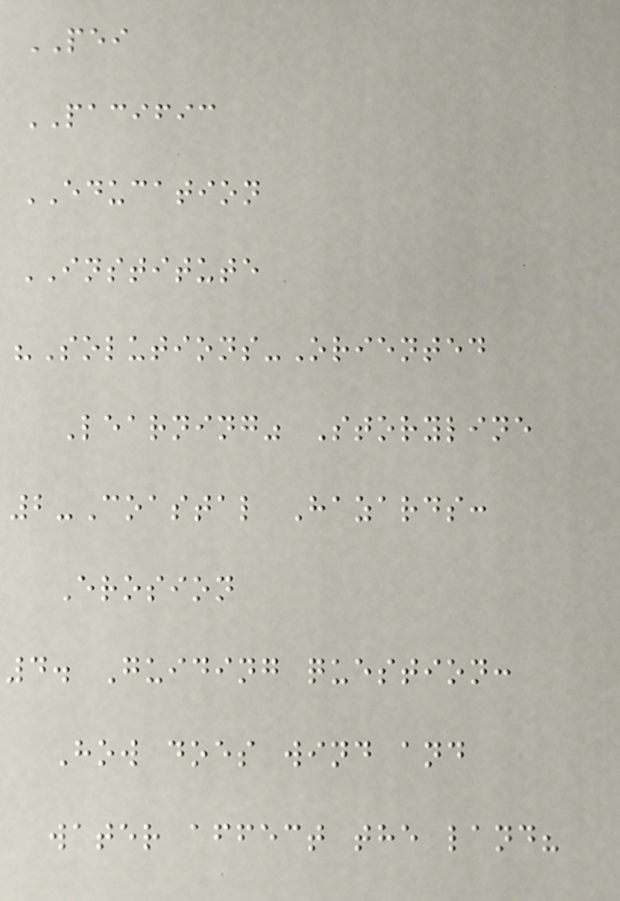PEI
PACIFIC
EDUCATION
INSTITUTE
"Solutions-Oriented
Learning" Storyline
2-Coastal Hazards:
Erosion
4. Guiding question:
How does wind and
water affect the land?
